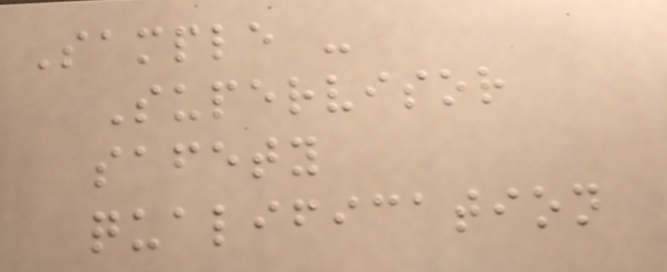Sample -
Supervisor
safety
qualification
